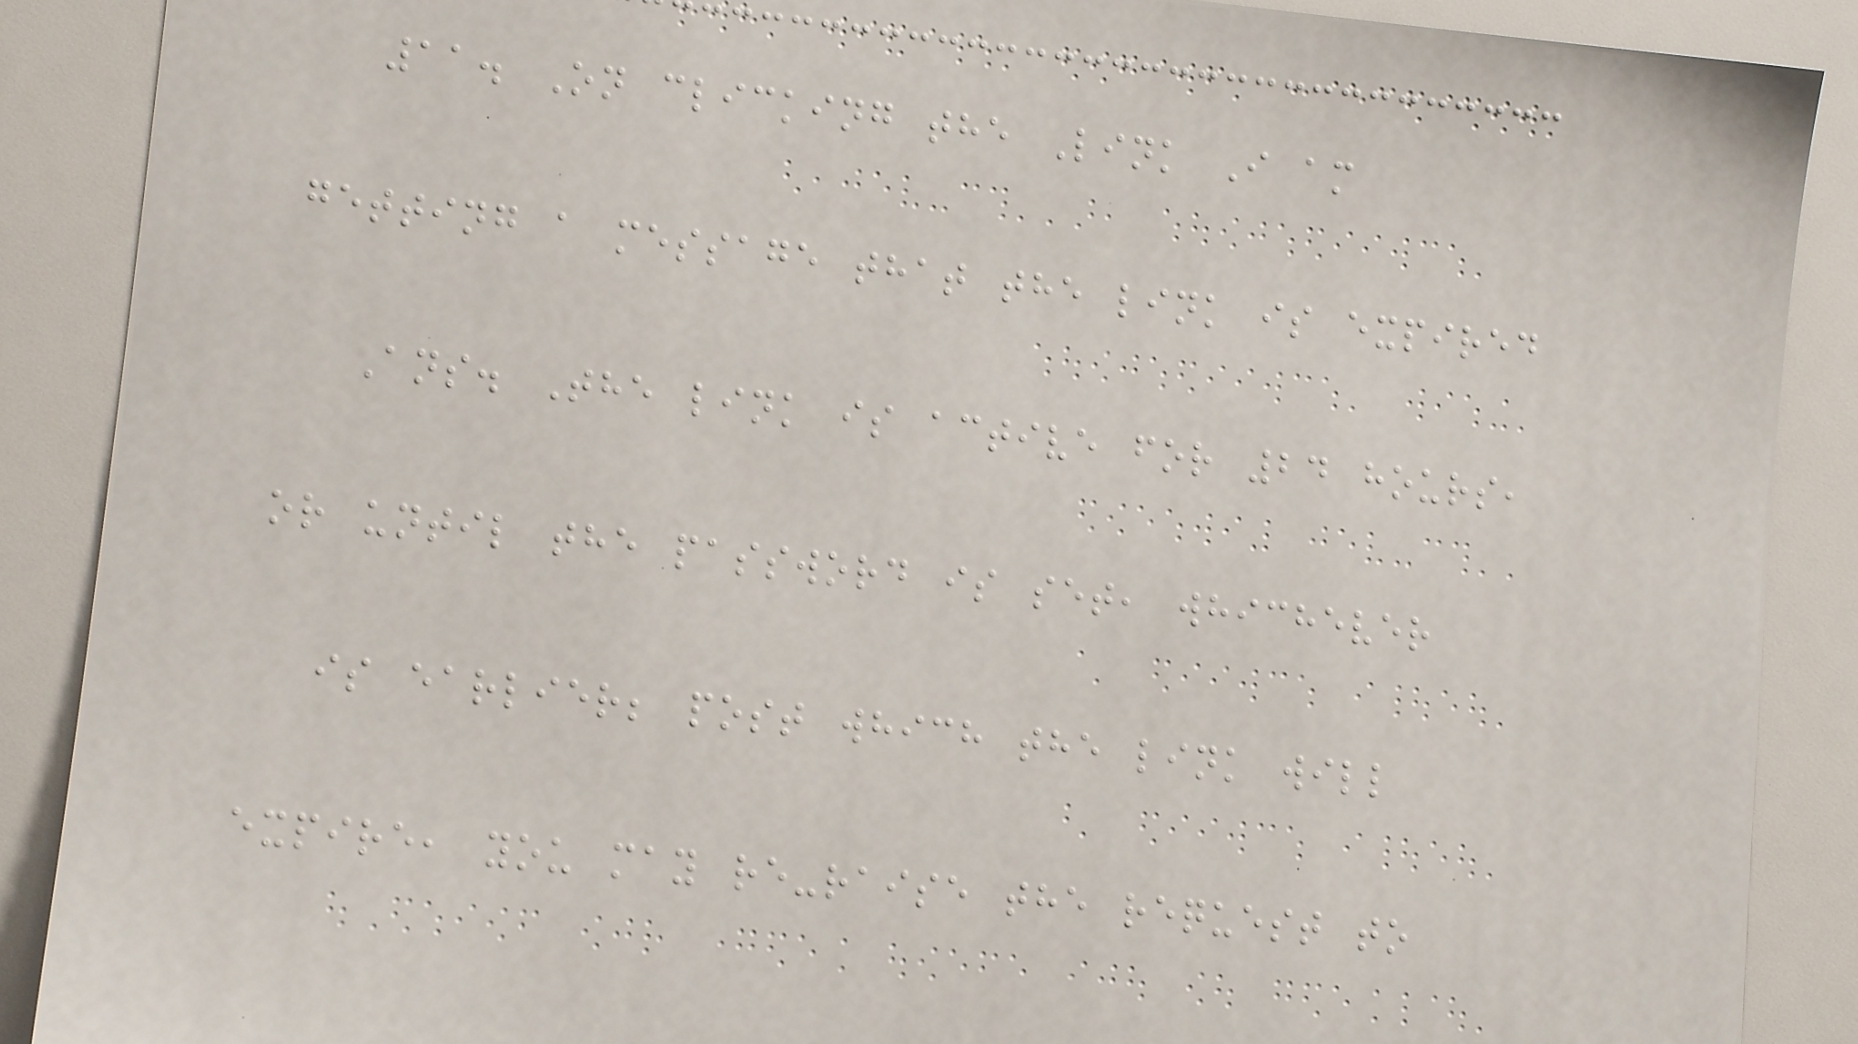11. On clicking the Link I am
getting a message that the link is expired
Ans. The link is active for 24 hours,
or until the password is set, whichever
is earlier; post which the link will
expire, you may re-raise the request to
